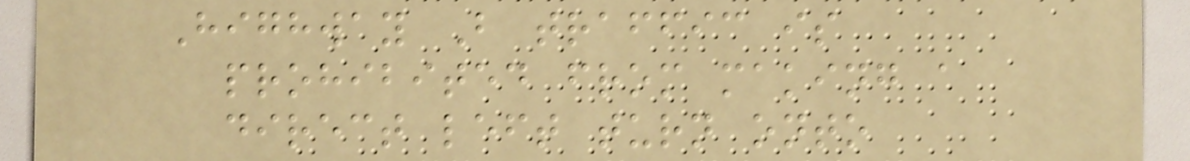Highway B traffic is
prohibited from making a
direct left turn onto
